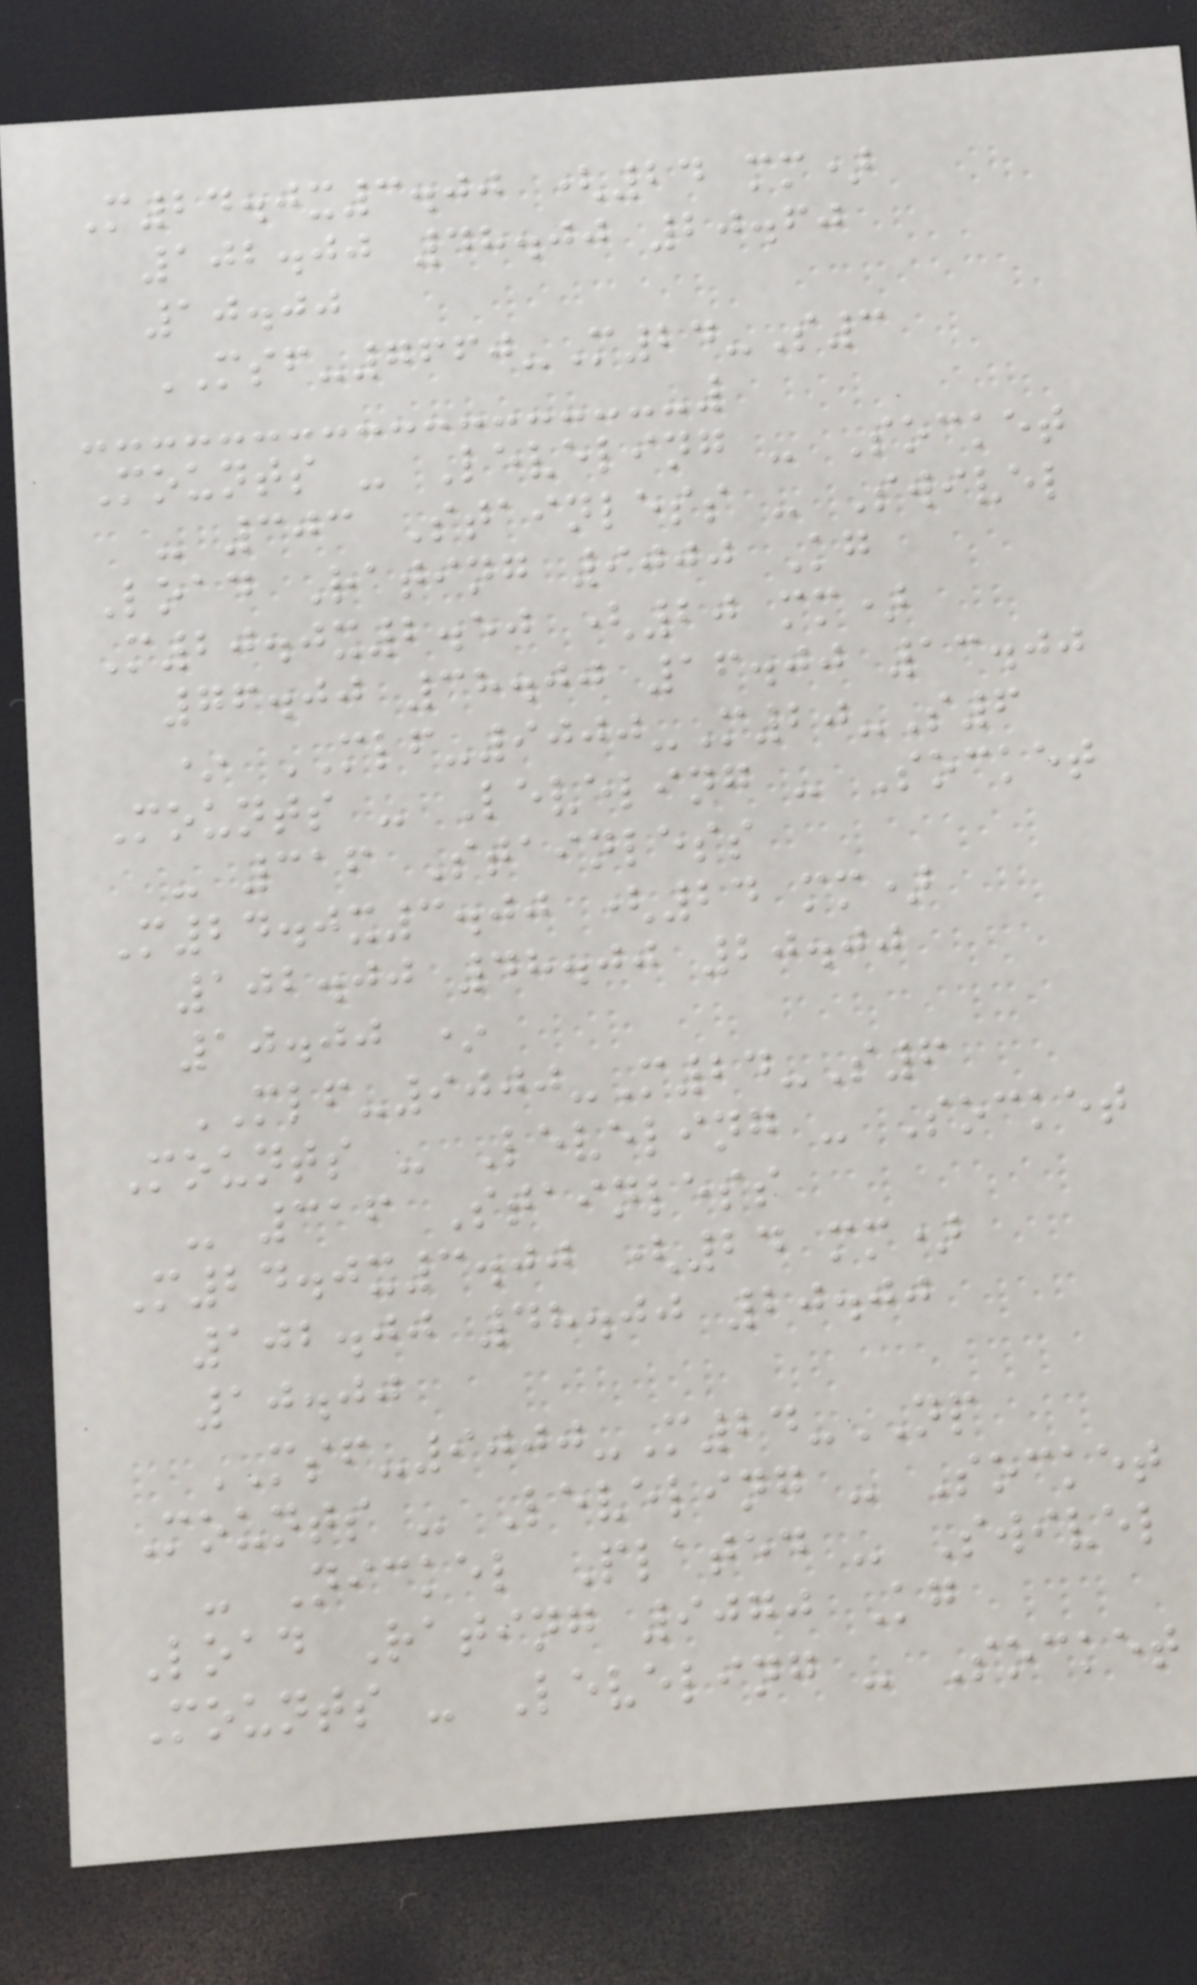M24.0x3.00 (24 mm)
102.00 48.00 20.60
10.00
MSF-7660-M24-S3
Mounts - Leveling - Socket
- 303 Stainless - Swivel
Load Rating 9000 Kg
M20.0x2.50 (20 mm)
76.00 38.00 16.00 13.00
* MLF-9000-M20-S6
Mounts - Leveling - Socket
- 316 Stainless
M24.0x3.00 (24 mm)
102.00 48.00 20.00
10.00 *
MLF-9000-M24-S6
Mounts - Leveling - Socket
- 316 Stainless
M24.0x3.00 (24 mm)
102.00 48.00 20.00
10.00
MSF-9000-M24-NP
Mounts - Leveling - Socket
- Nickel Plated - Swivel
Load Rating 9070 Kg
Mounts - Leveling - Socket
